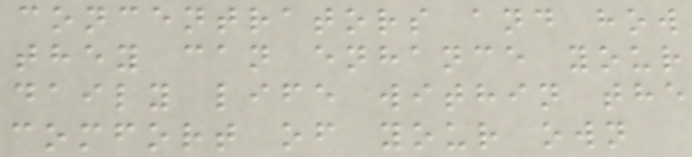concentrators and how
they can enhance your
daily life within the
comfort of your own
